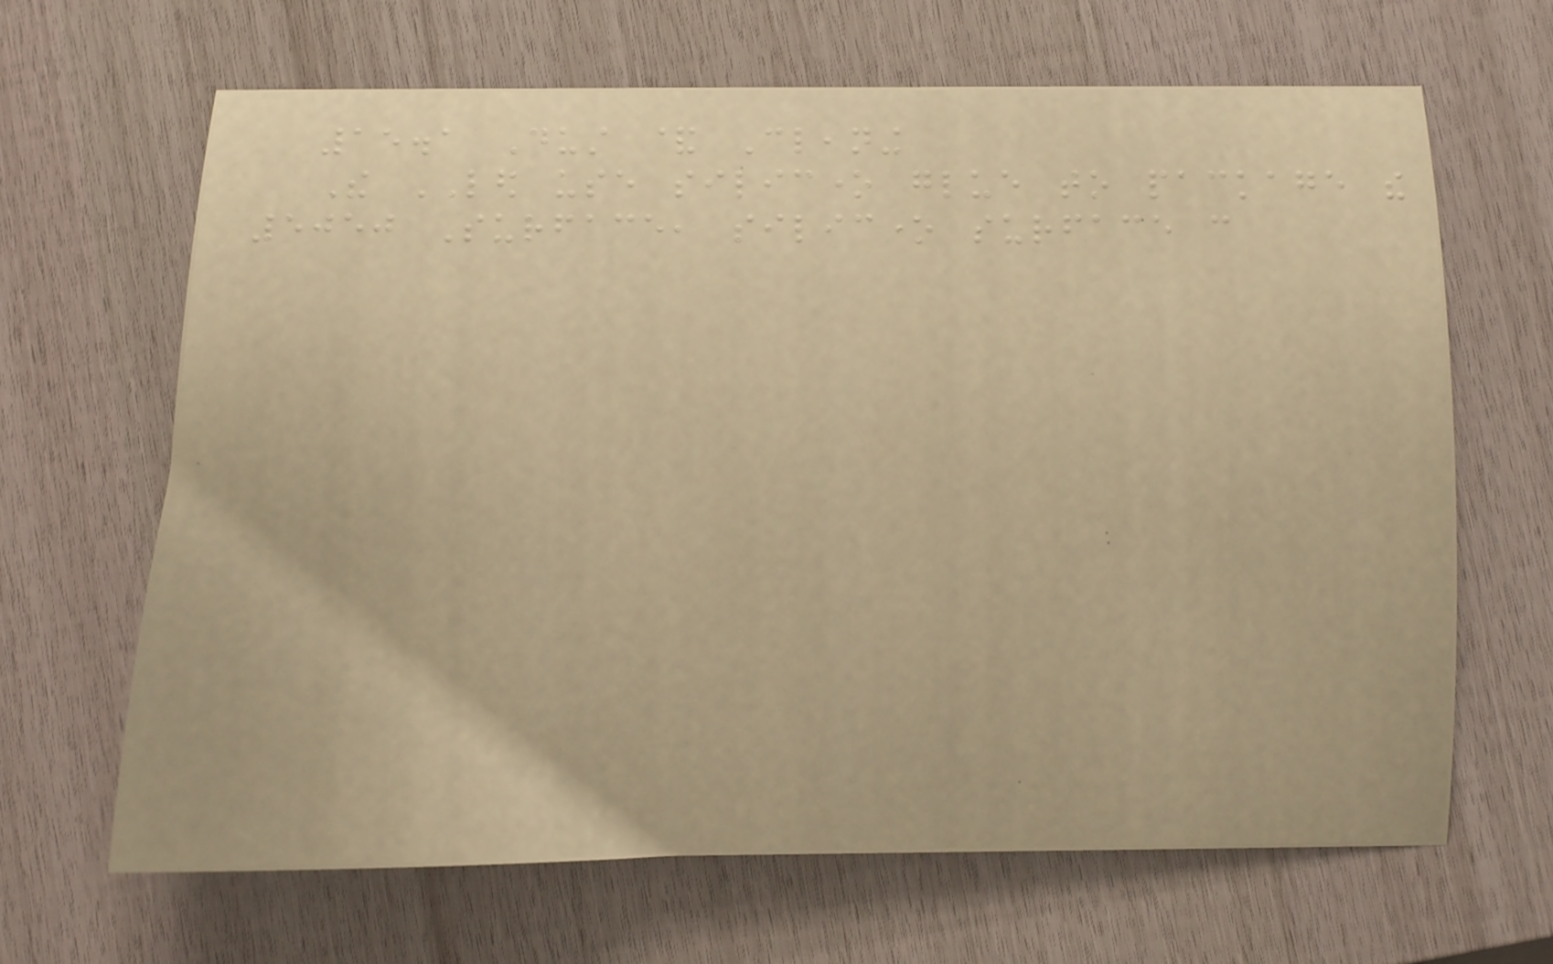15.1 Dust & Cleaning
The LED use silicone glue to package the
5050 Surface, silicone surface can
